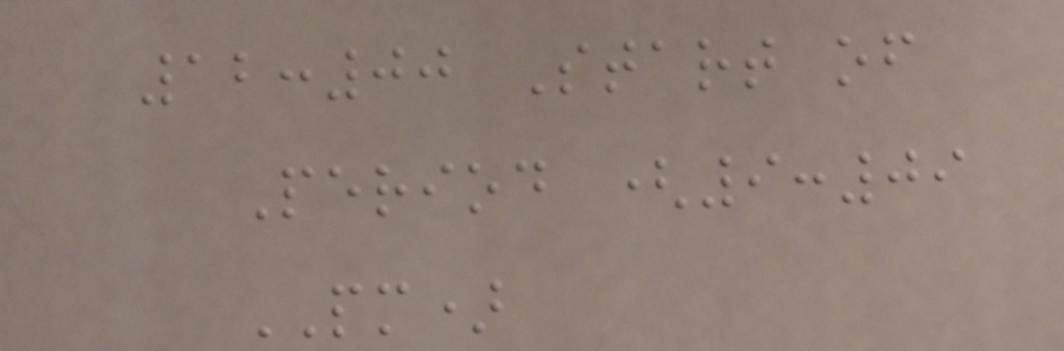12:00 Start of
Period (9:09
PM)
